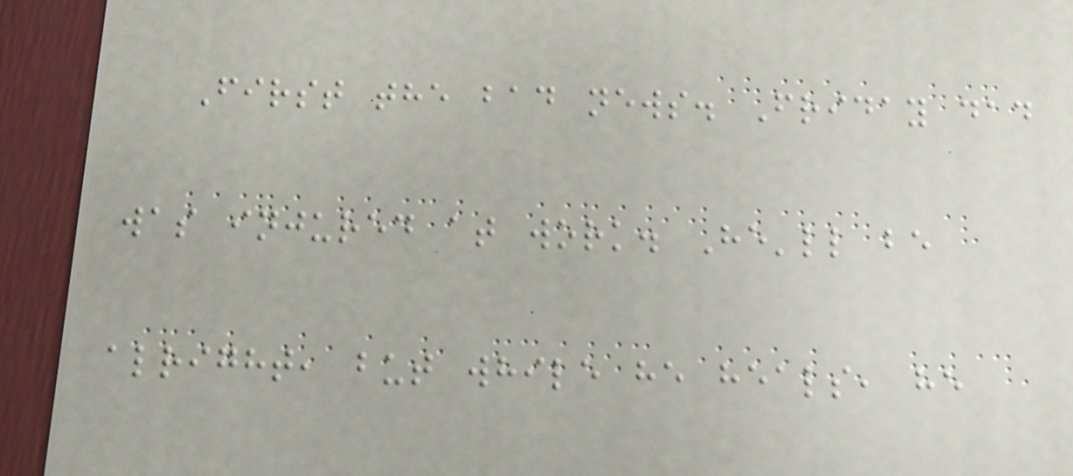First the bad news. Friday dad
was injured at work. He'll be
alright, but while he heals, he
